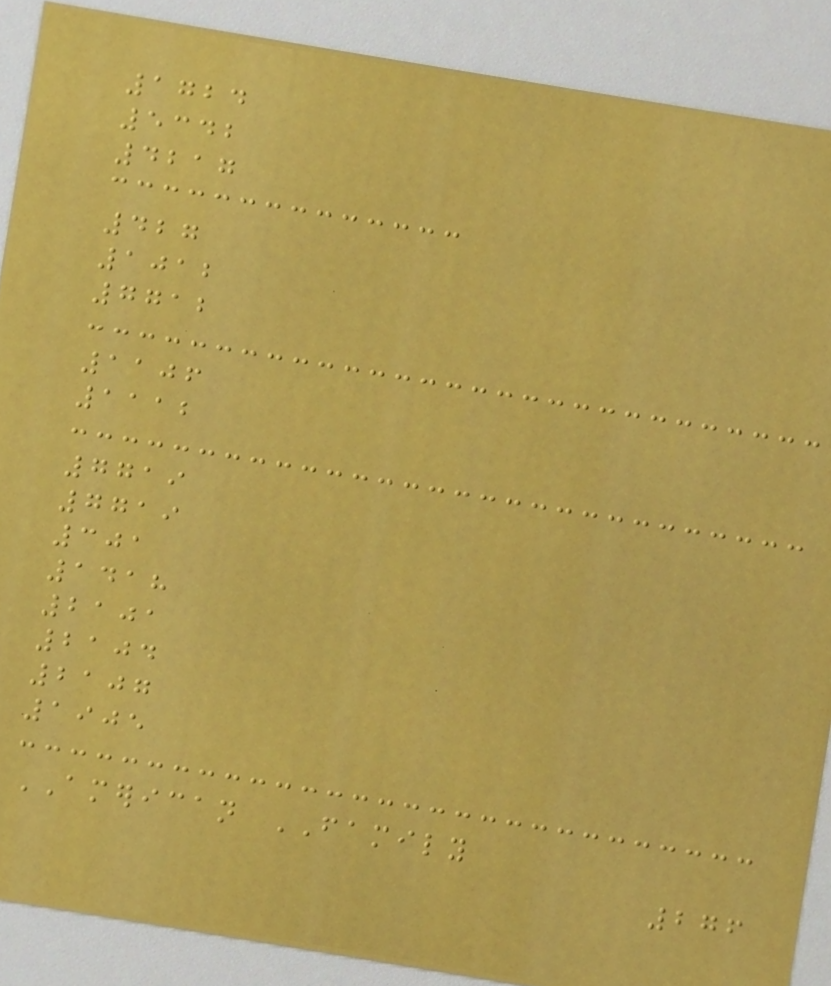1724
5342
4217
427
1012
7712
1106
1112
7719
7719
301
1418
2101
2104
2107
1905
AMERICAN FAMILY
276
